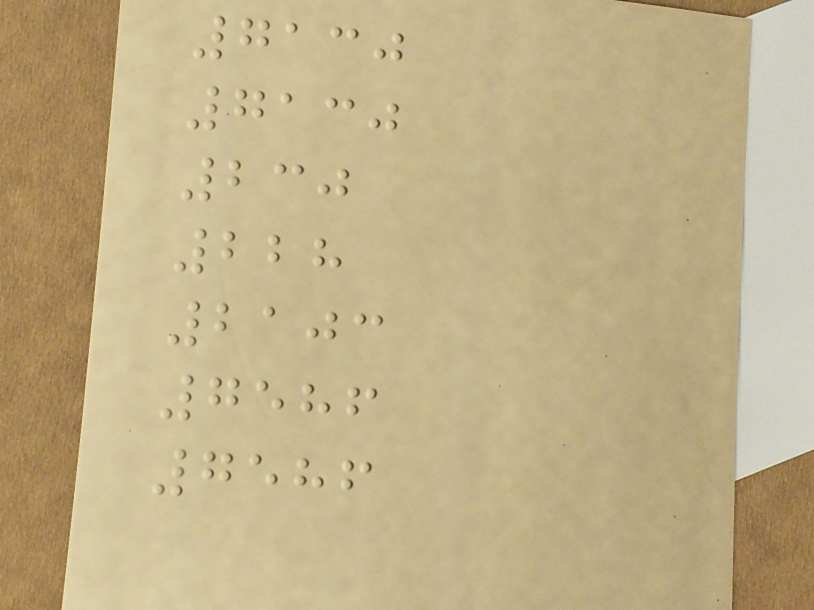7130
7130
230
228
2103
7586
7586
